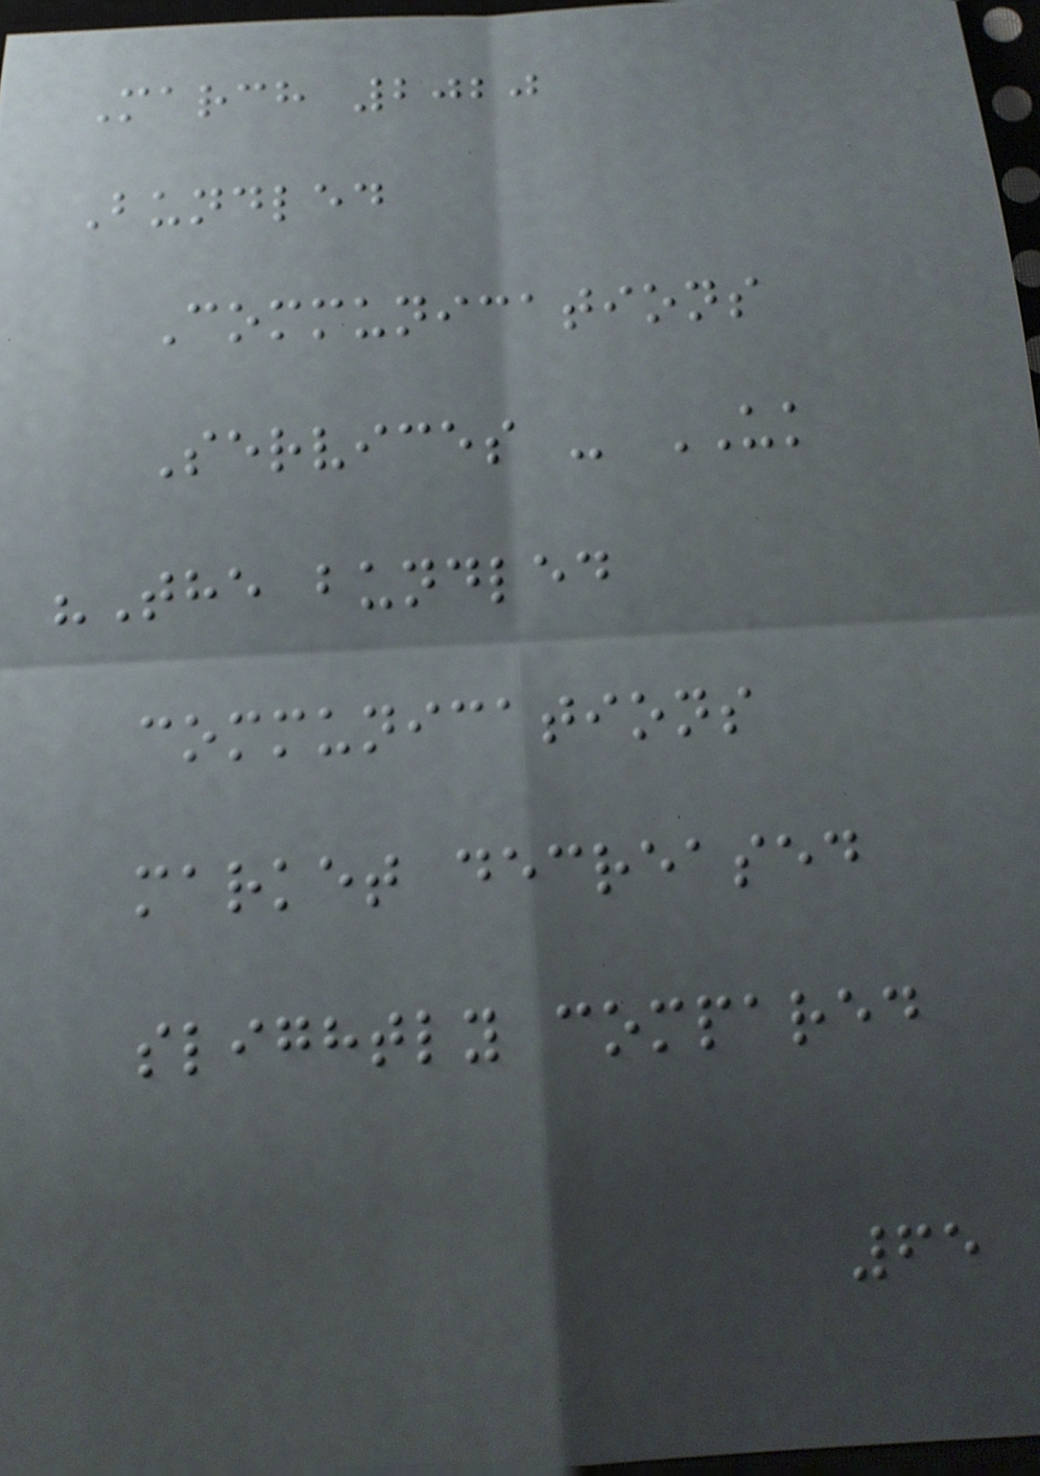March 2020
Bundled
Communications
Services - UK
"The bundled
communications
market decreased
slightly compared
65
